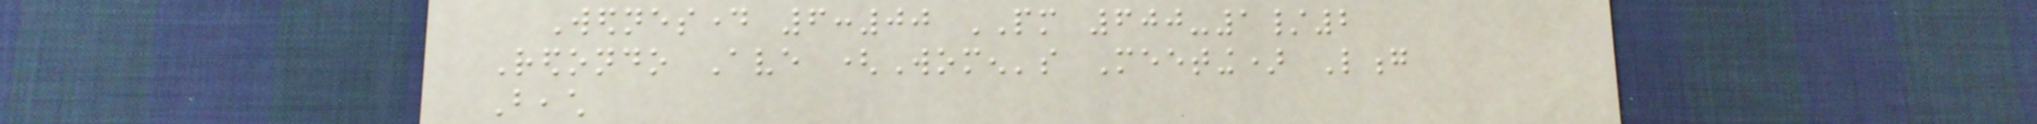Wednesday 6:00 PM 600-1/2
Redondo Ave (Women's Meeting) Long
Beach
